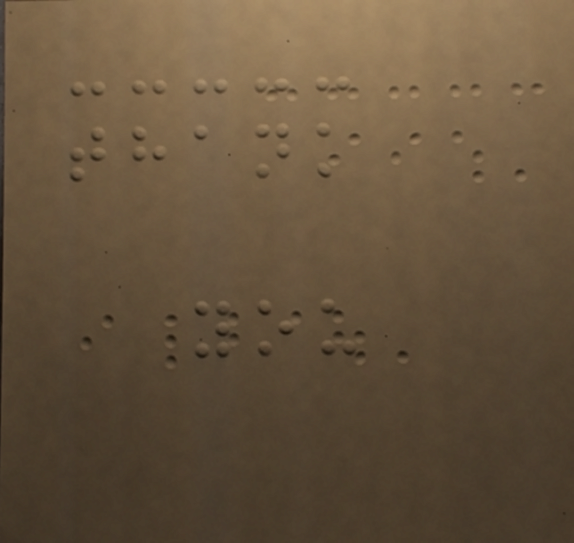thank
you
